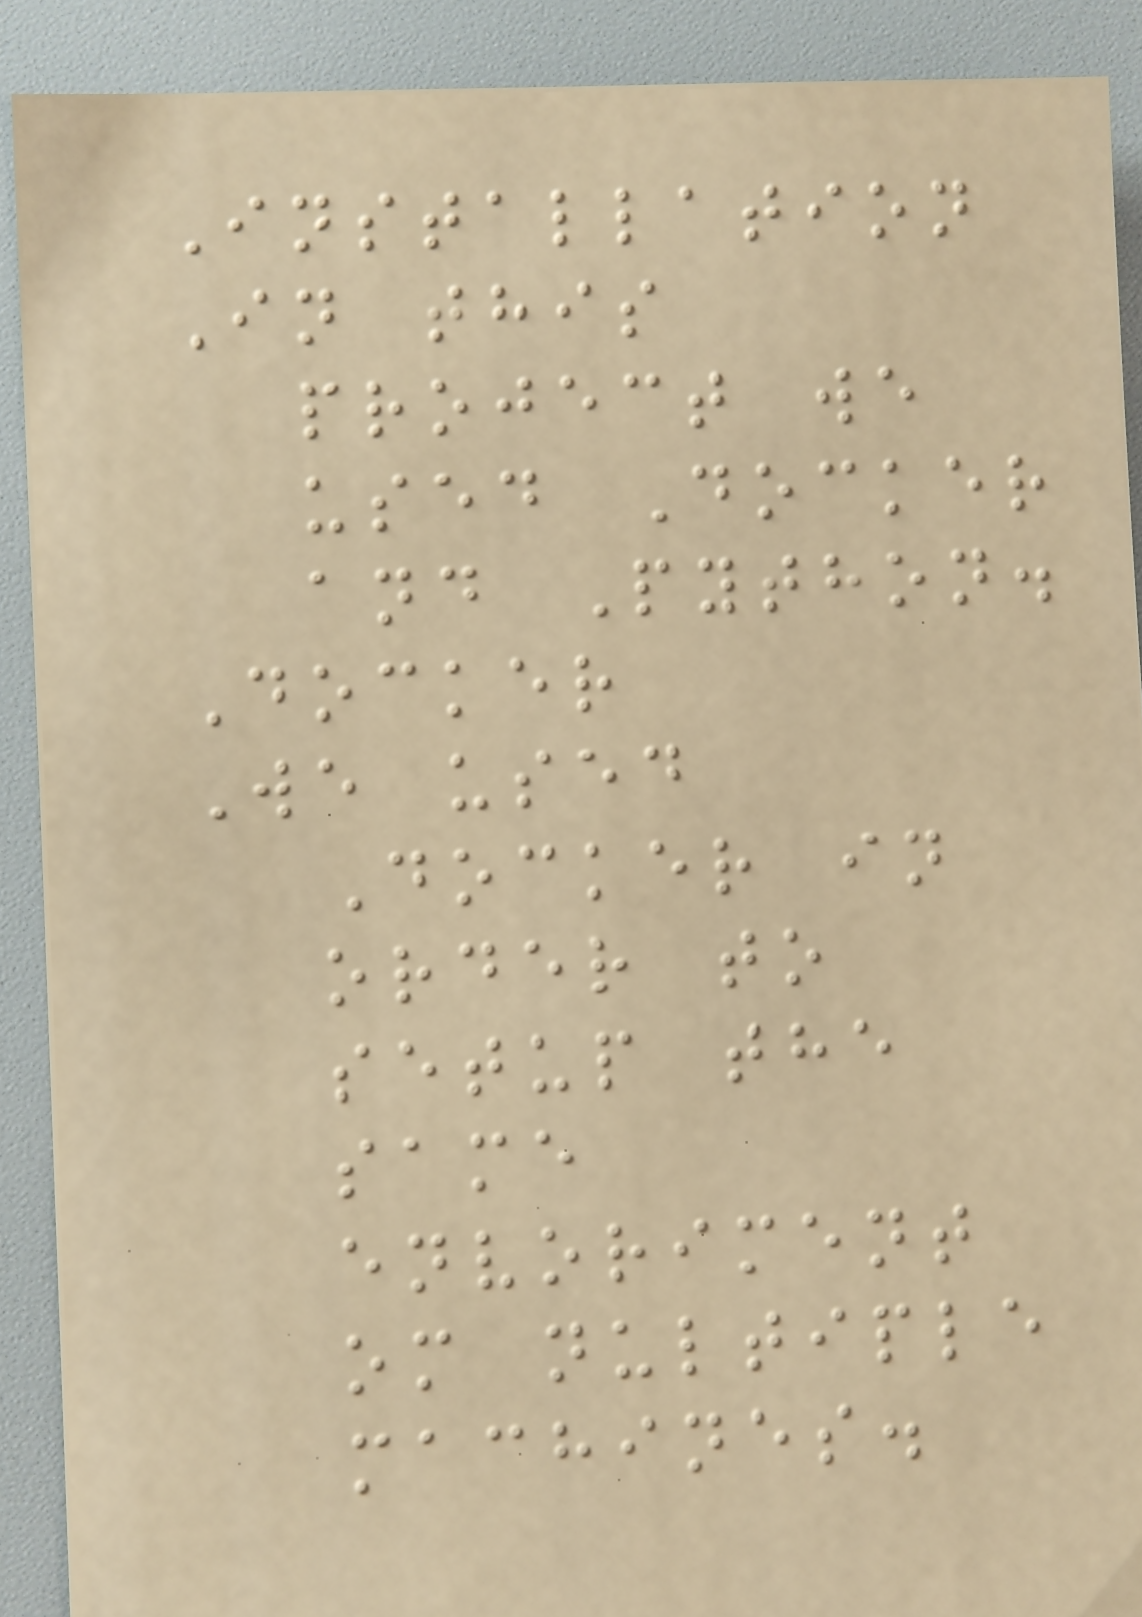Installation
In this
project we
used Docker
and Python.
Docker
We used
Docker in
order to
setup the
same
envoriment
om nultiple
machines.
